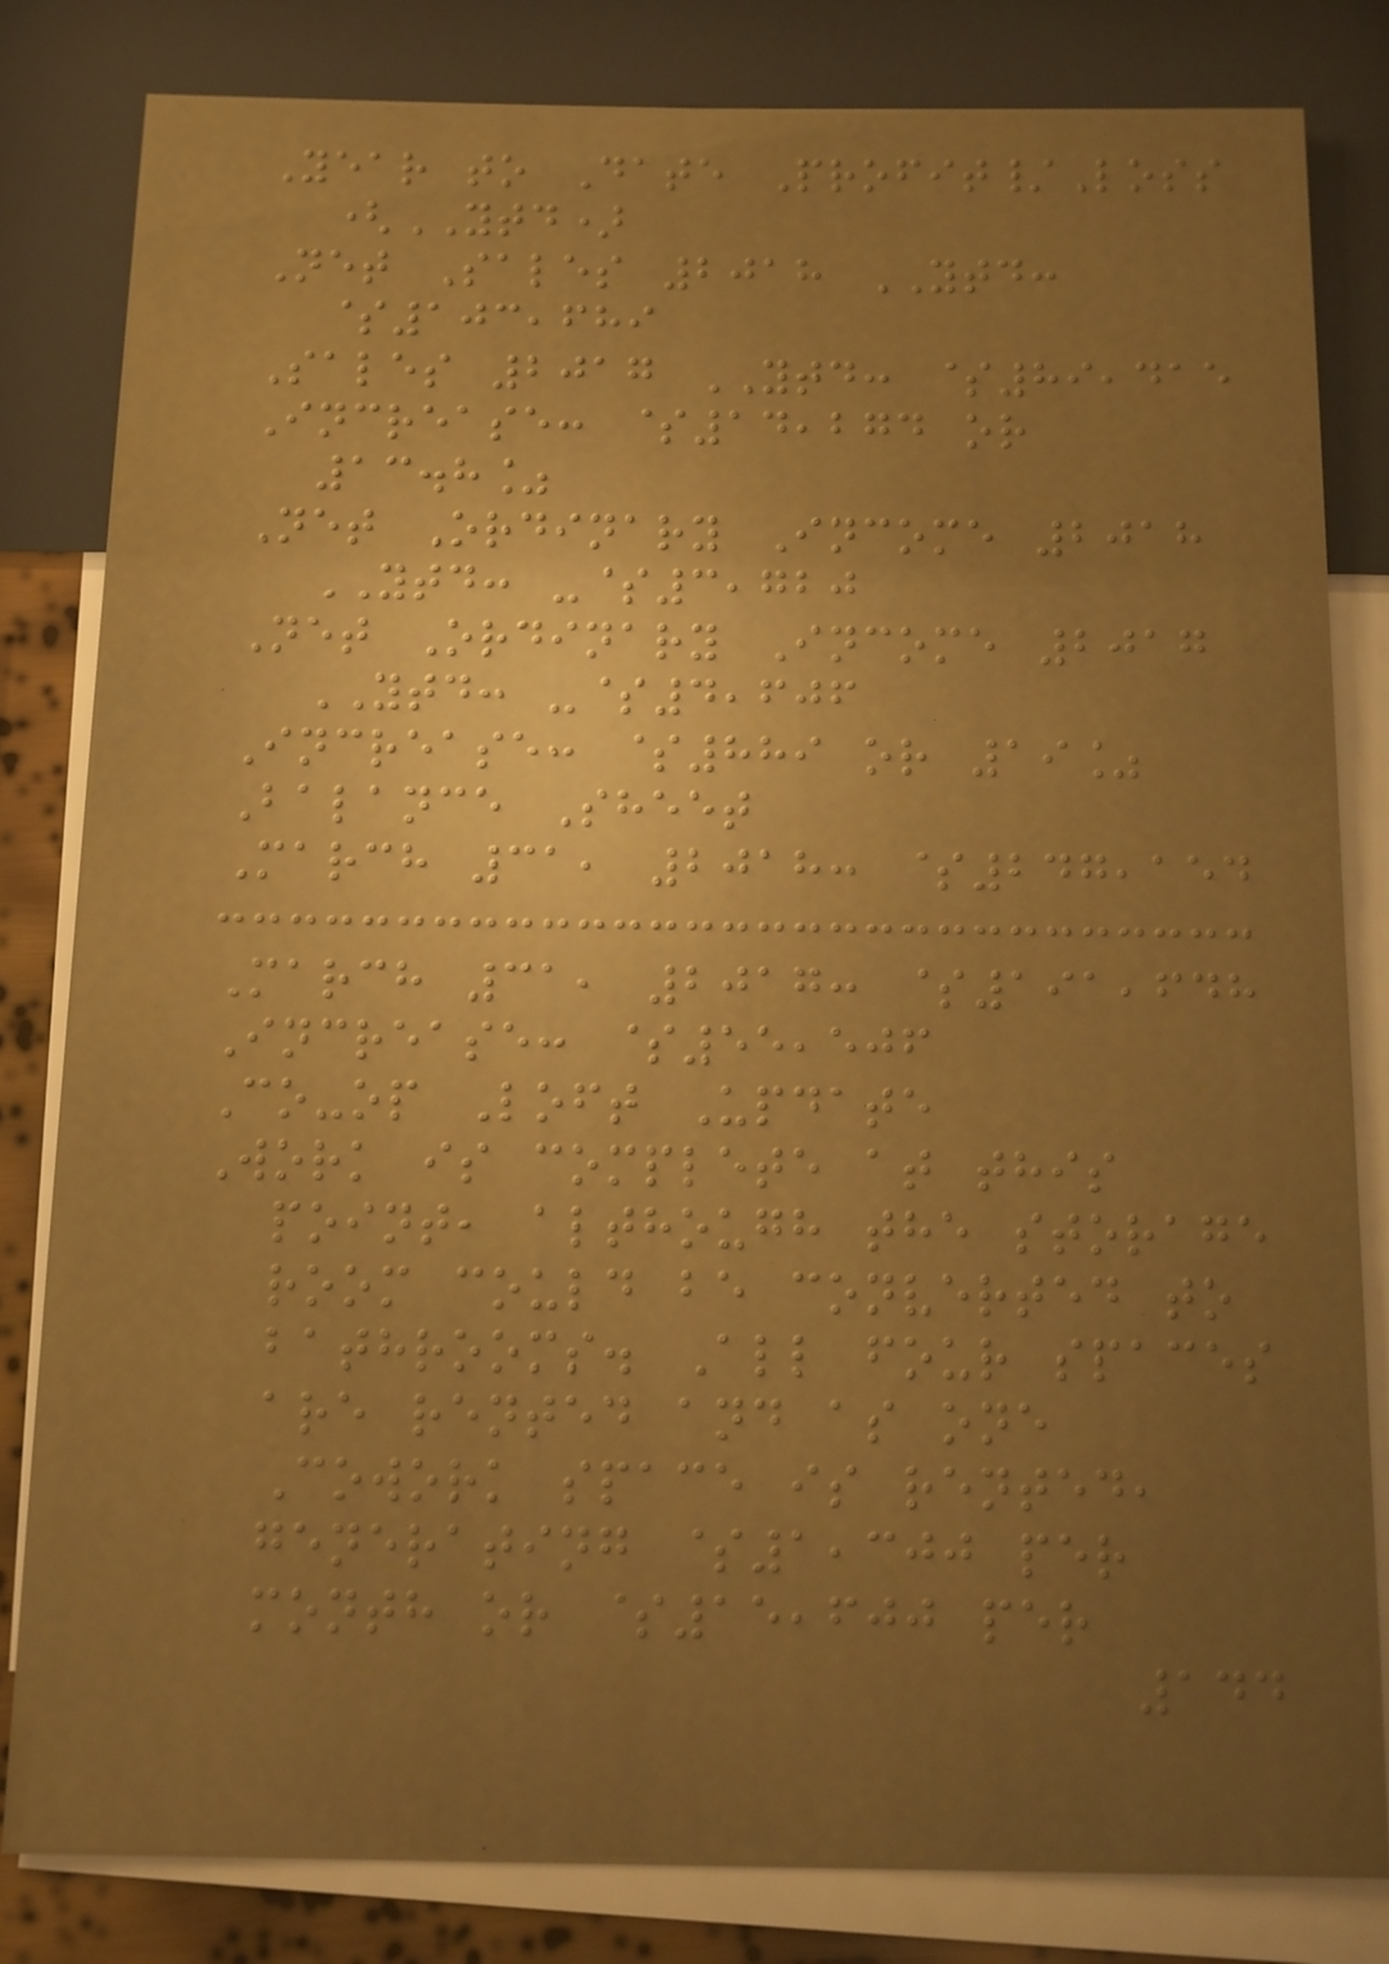Year to Date Profit/Loss
(YTD)
Net Sales 2018 YTD:
$103,689
Sales 2017 YTD: $89,415
Increase: $14,274 or
13.8%
Net Ordinary Income 2018
YTD: -$3,720
Net Ordinary Income 2017
YTD: -$4,606
Increase: $889 or 19%
Balance Sheet
March 31, 2018: $247,154
March 31, 2017: $191,648
Increase: $55,506
Co-op Loft Update
Work is complete at this
point, although the storage
room could be converted to
bathrooms. All four spaces
are rented and as one
Cowork space is rented,
generating $1,300 per
month or $15,600 per
144
